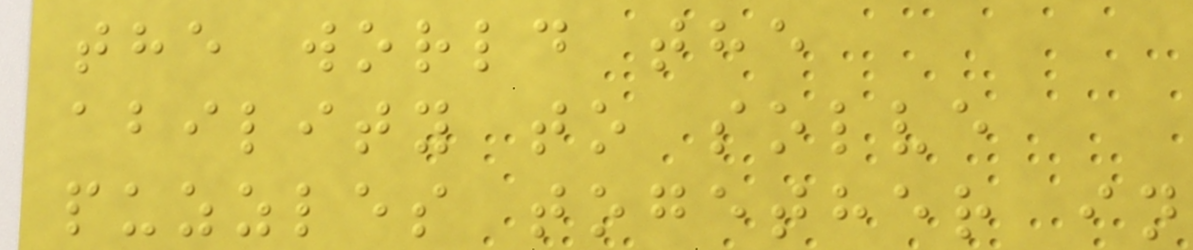the world the
ability to solve
puzzles together in
